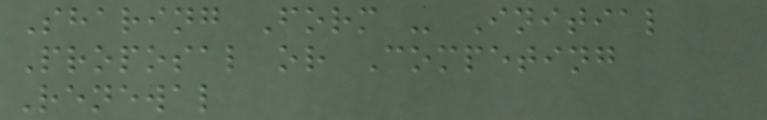Sharing Form - Initial
Proposal or Competing
Renewal
